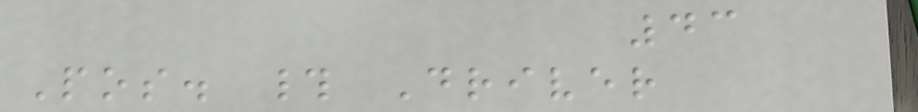43
Pos. # Driver
